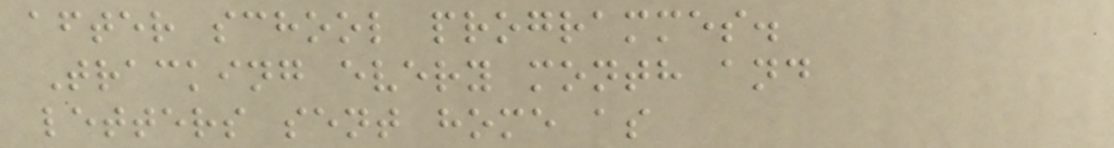after school programmes.
Tracking every month and
letters sent home as
